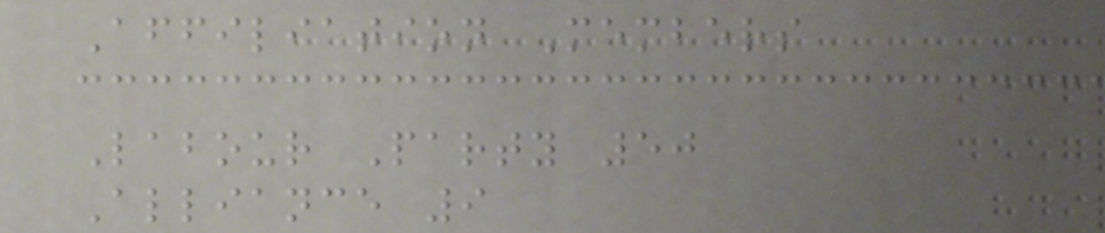Affiliation Members
Labour Party 50
Alliance 9
